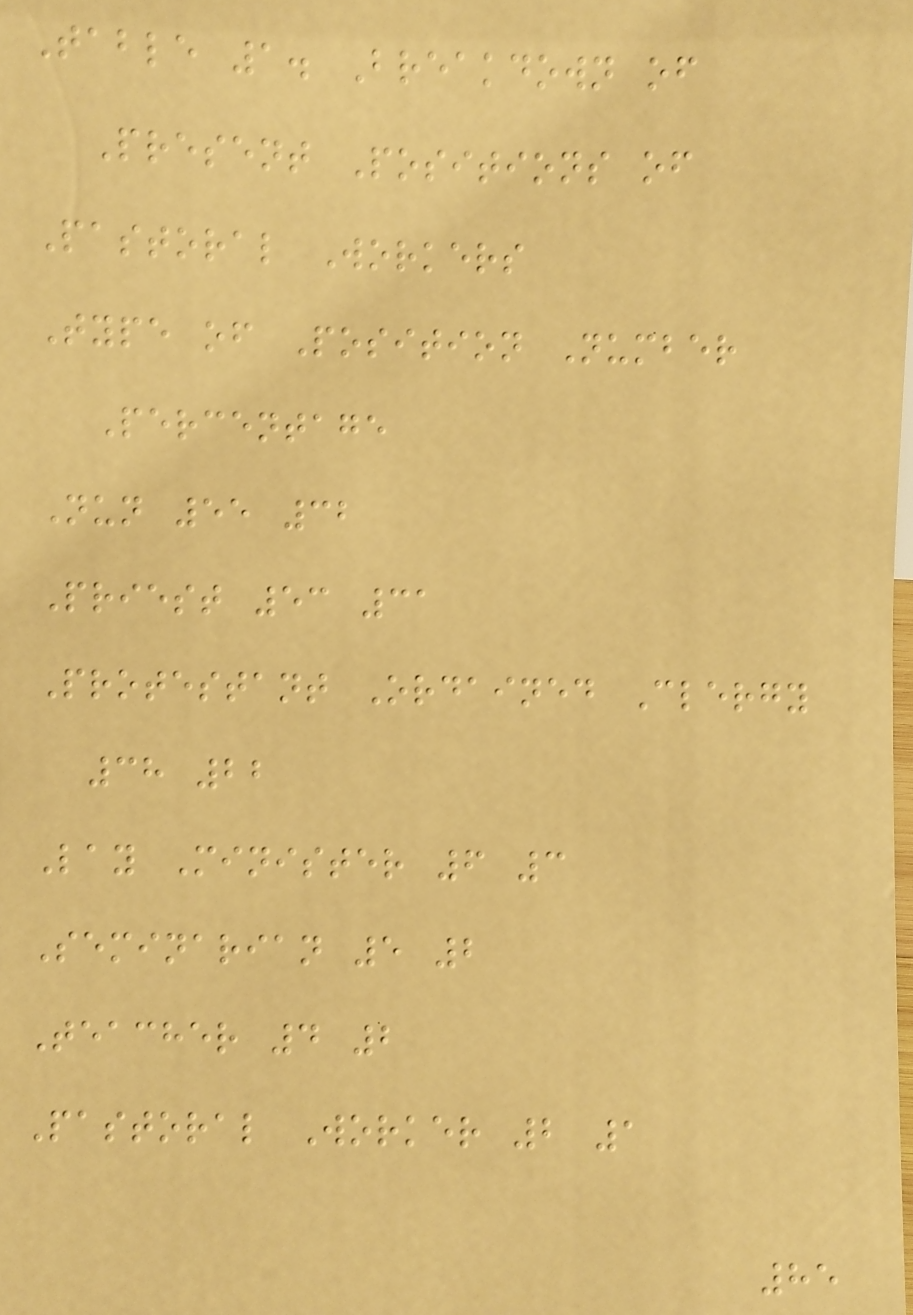Table 1. Breakdown of
Present Positions of
Pastoral Workers
Type of Position Number
Percentage
Nun 55 32
Priest 53 31
Protestant Ordained Clergy
38 22
Lay Minister 6 3
Seminarian 5 2
Teacher 4 2
Pastoral Worker 2 1
85
